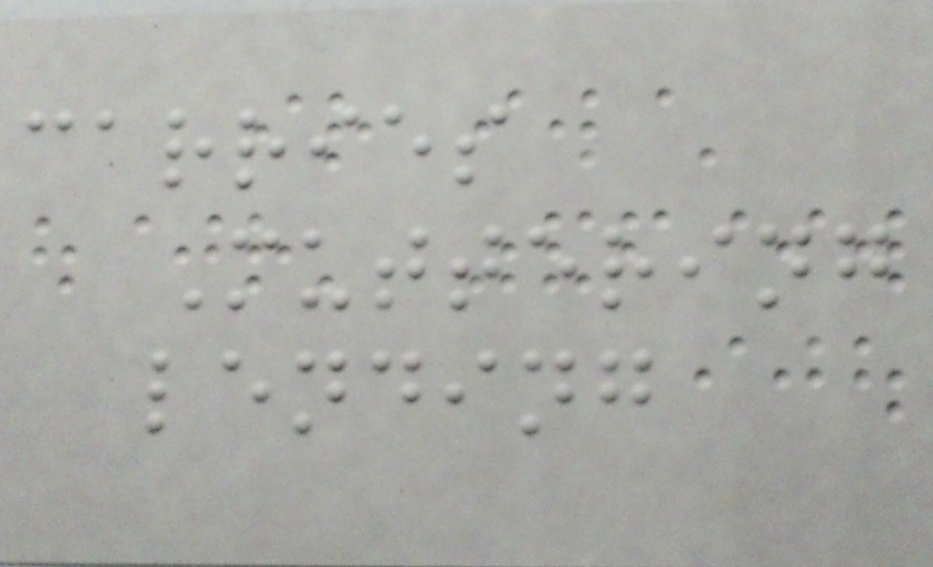carries
Muttering
lending
